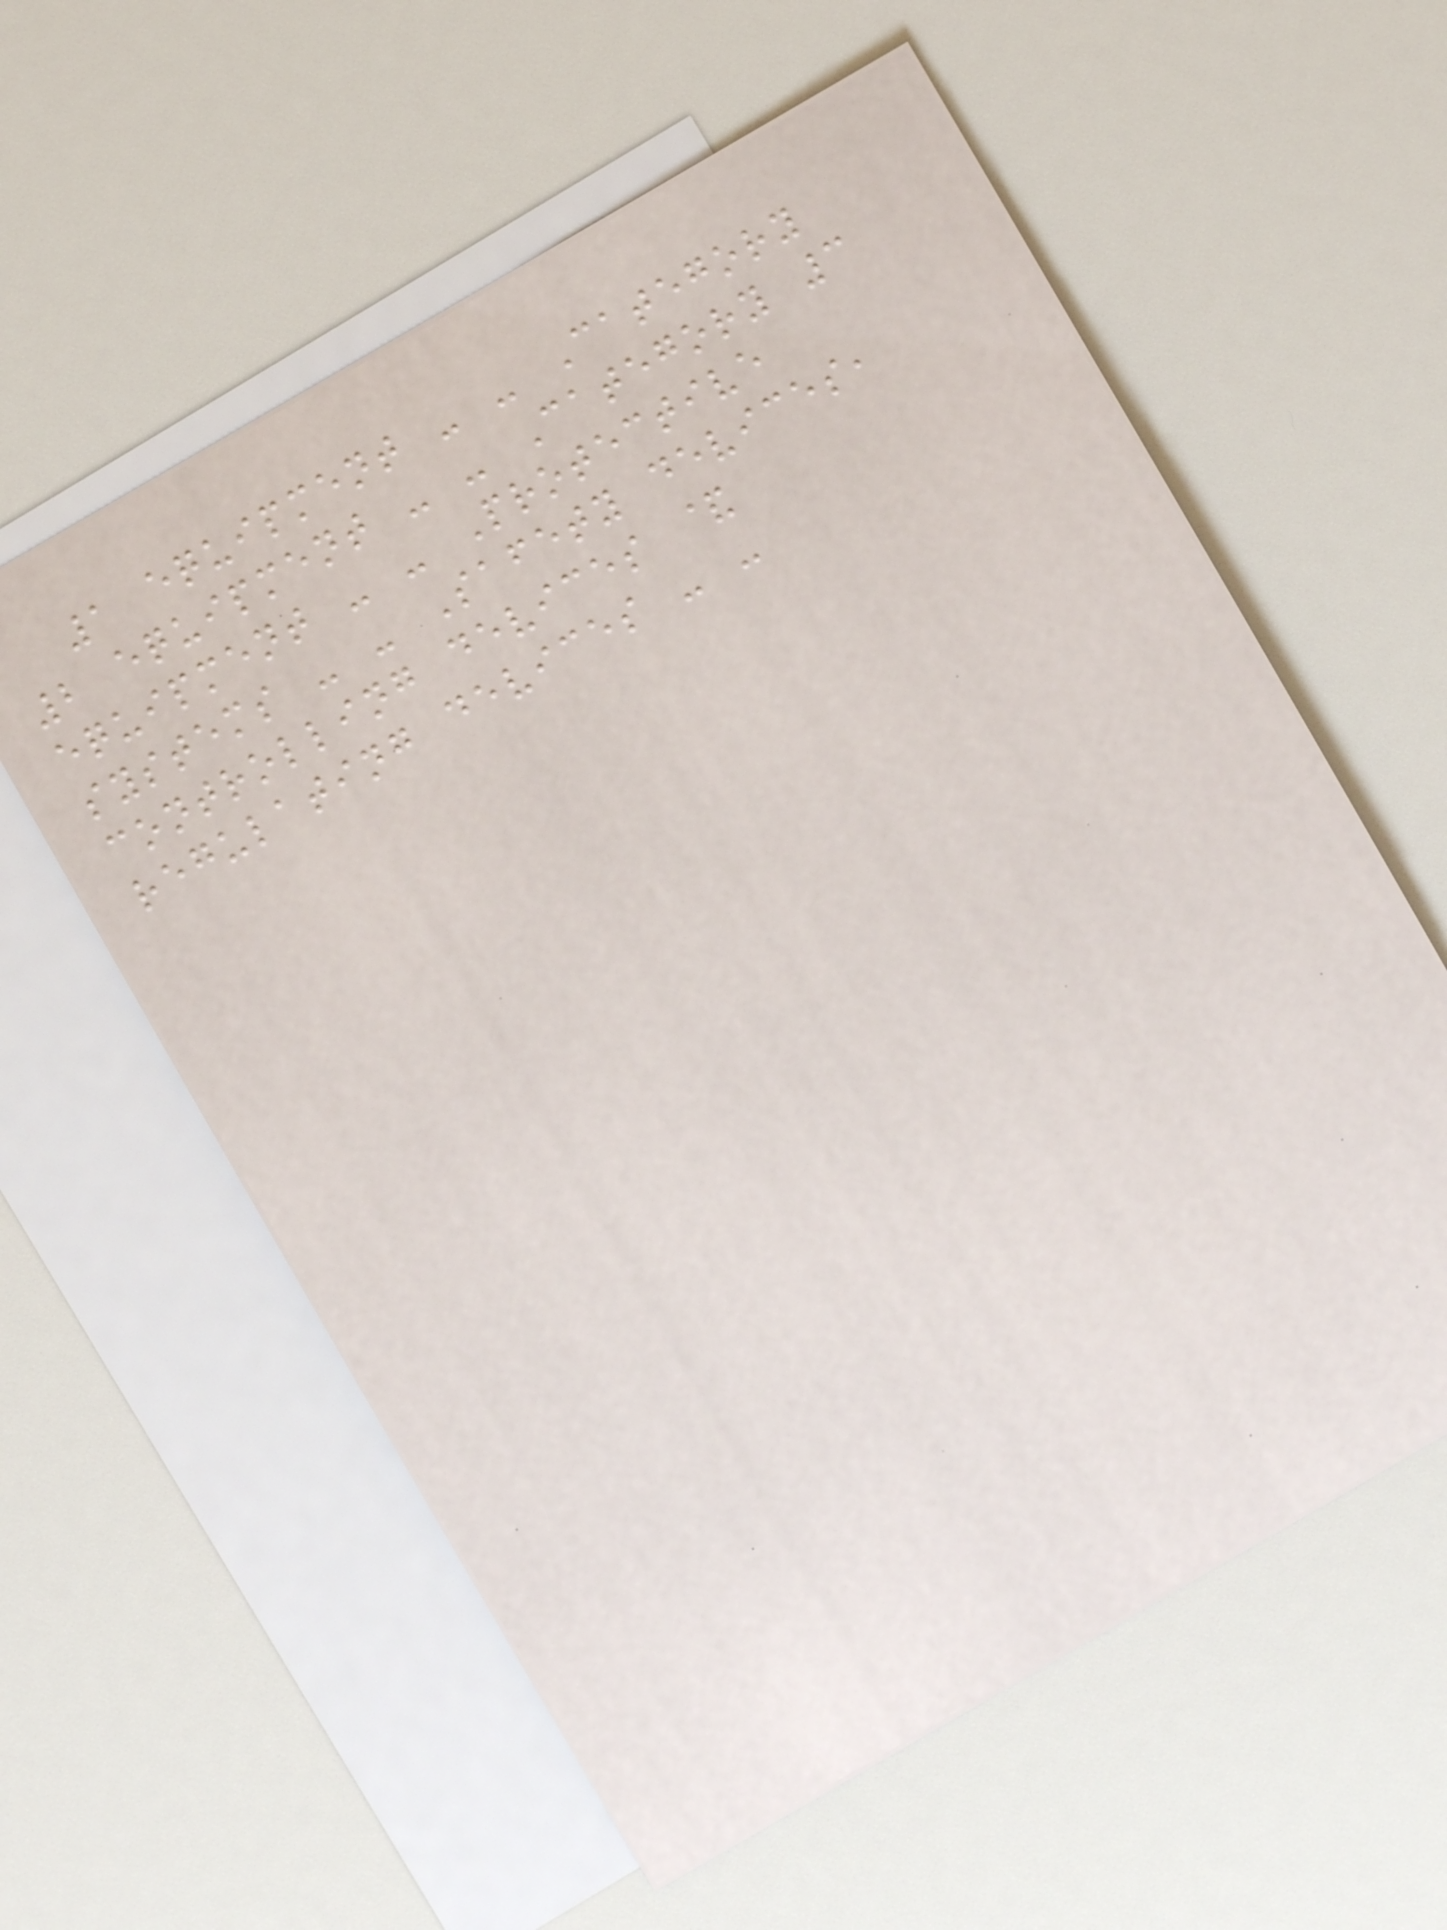1 equipment - - Category
2 equipment - - Category 3
equipment - - Protective
systems - - Safety devices,
controlling devices &
regulating devices - -
